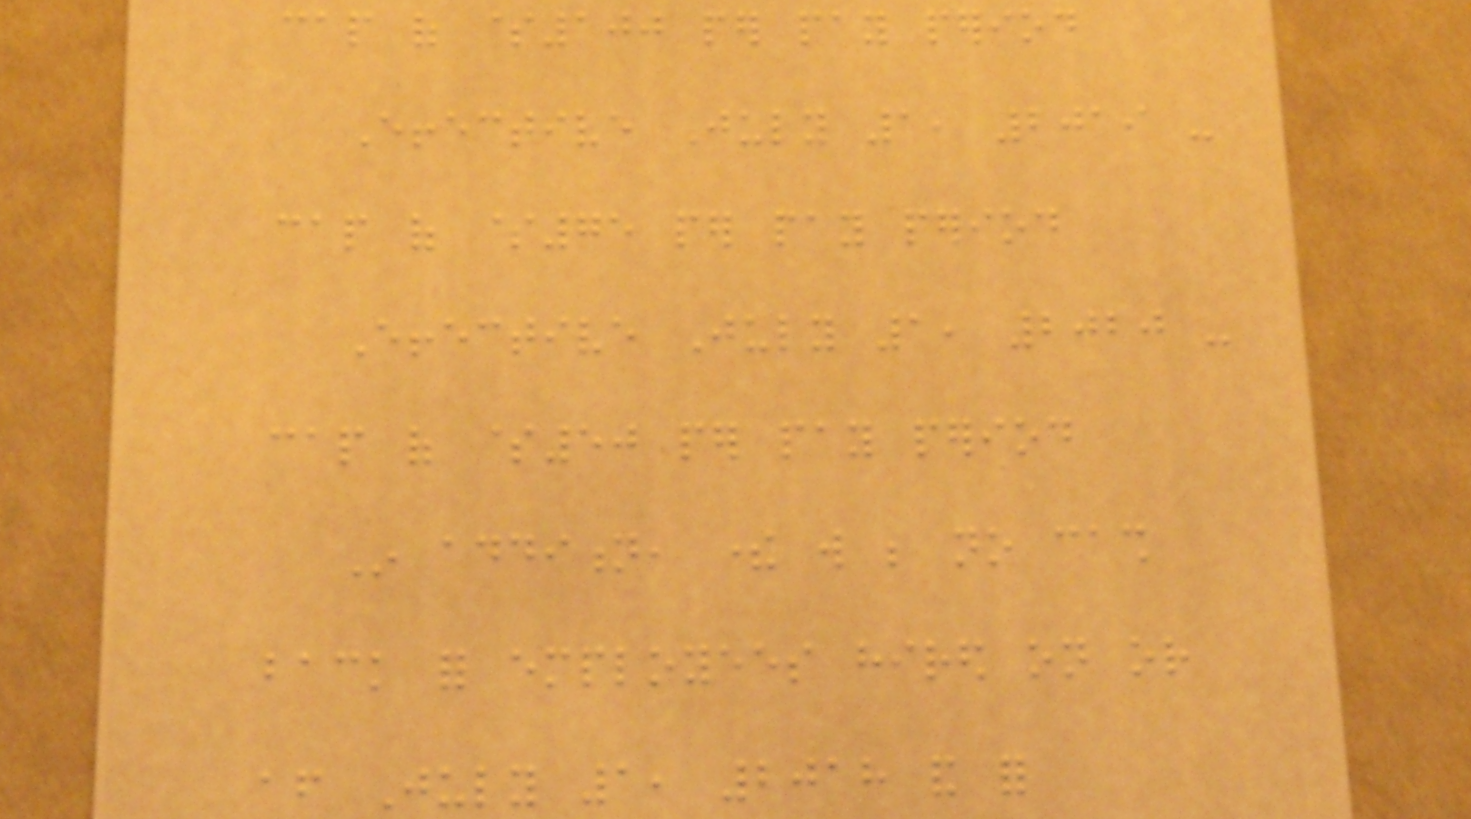cap of $100 per pay period
Effective July 1, 2019 -
cap of $75 per pay period
Effective July 1, 2020 -
cap of $50 per pay period
In addition, there will be no cash
back for employees hired on or
after July 1, 2018 and for
